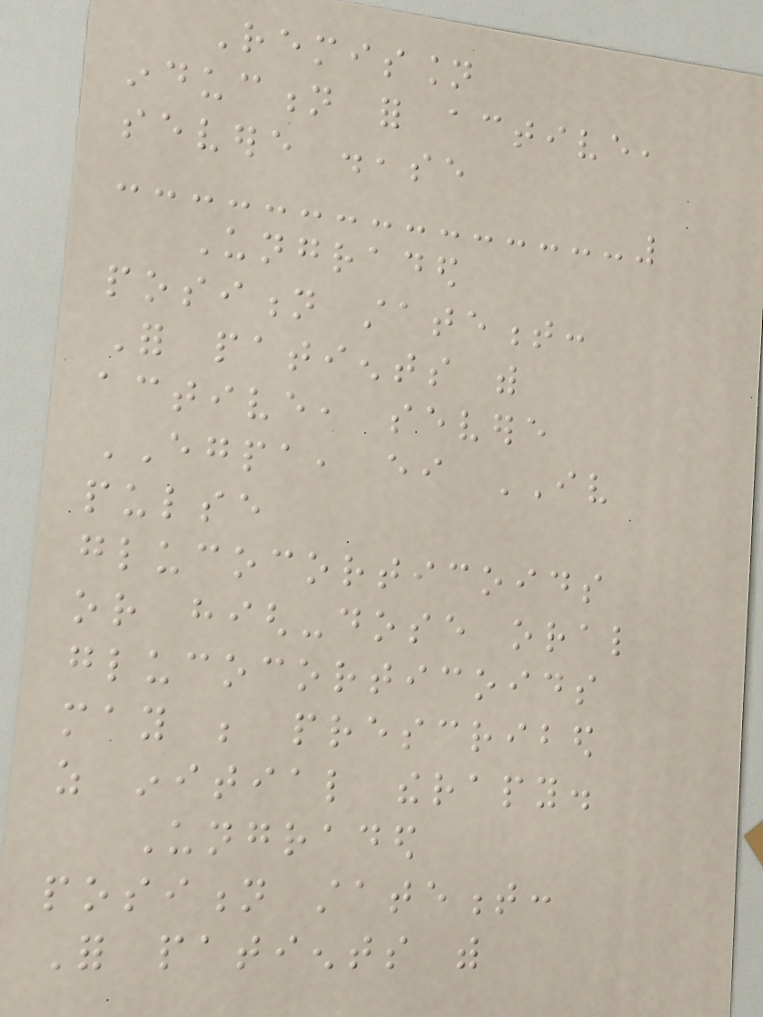Remission
induction for active,
severe disease
Ungraded
position statement:
For patients with
active, severe
EGPA, either IV
pulse
glucocorticoids
or high-dose oral
glucocorticoids
may be prescribed
as initial therapy.
Ungraded
position statement:
For patients with
